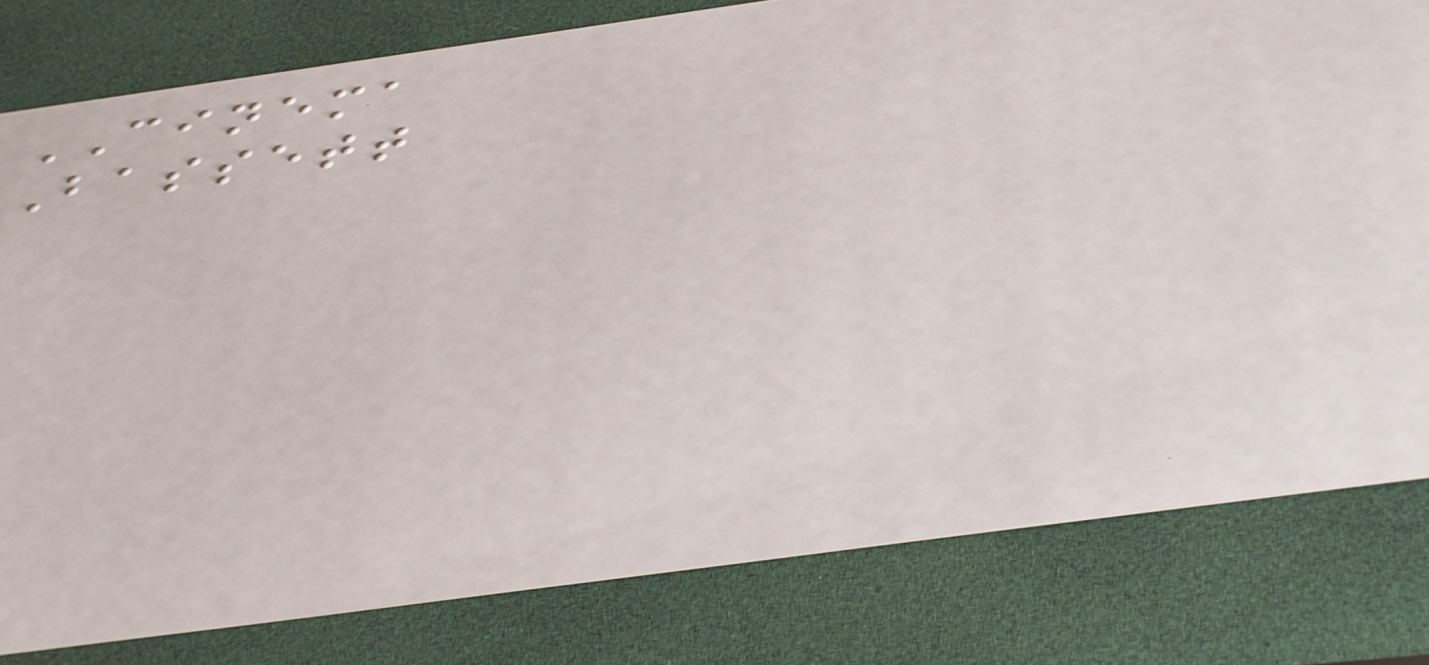CINEMA
Bassett
